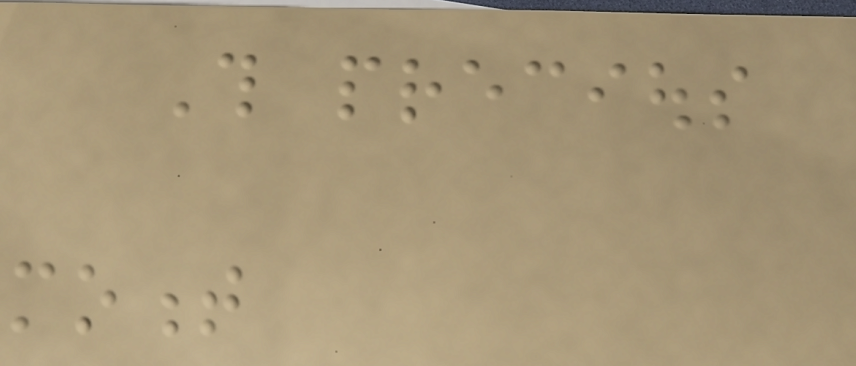This precious
moment
